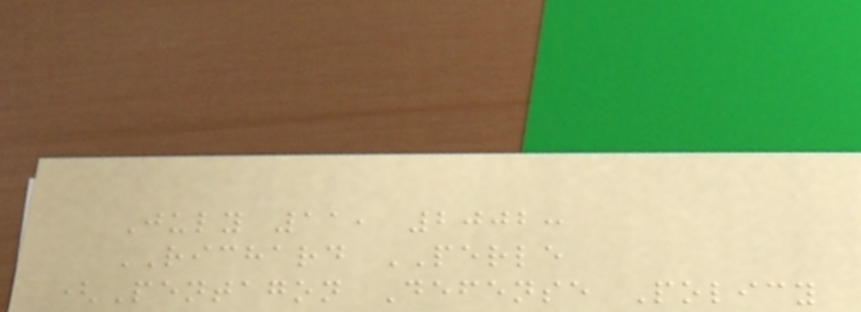July 11, 2002:
RICHARD PERLE
(Pentagon Defense Policy
